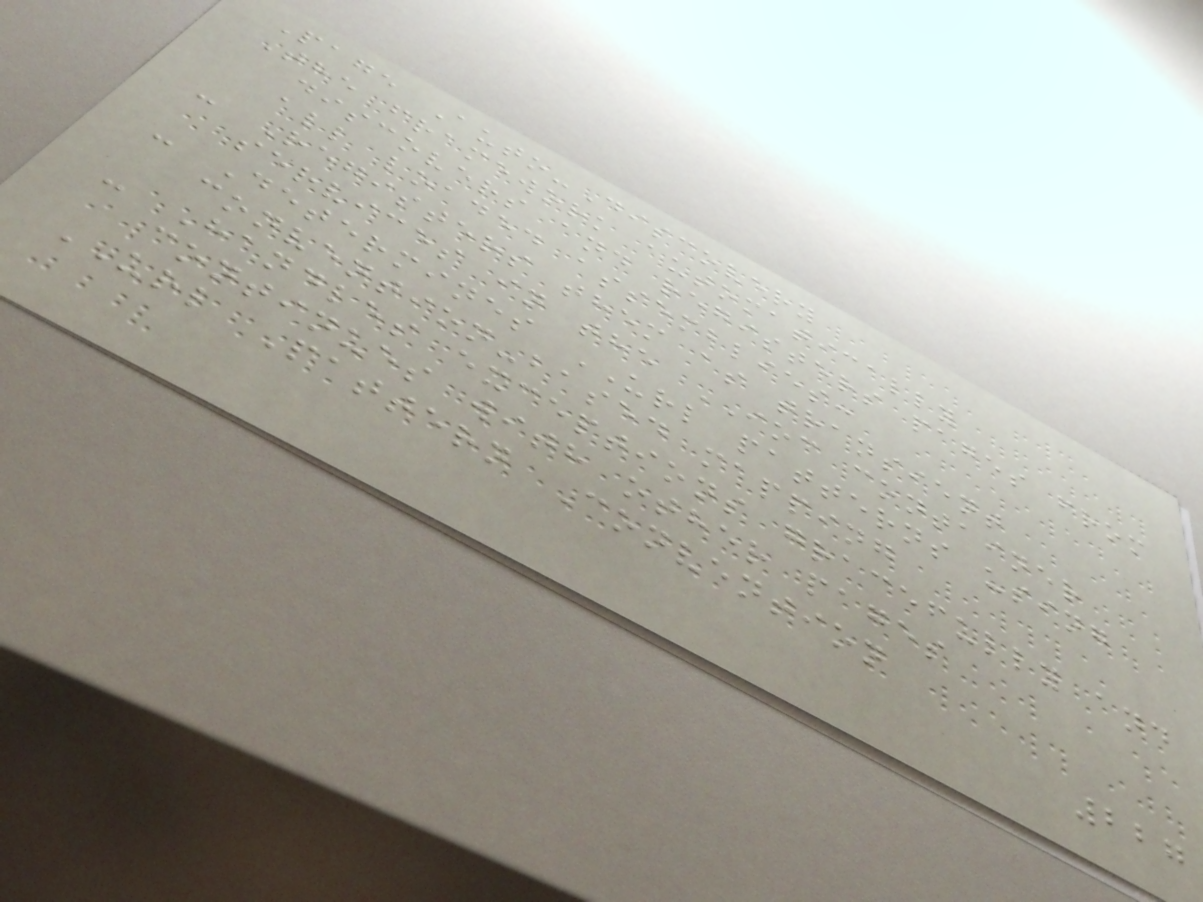Page Auto-Discovery
The framework automatically
discovers and registers pages from
all loaded assemblies:
- Registers them as transient
services in the IOC container
- Determines URL patterns using
convention-based mapping
- Handles exceptions gracefully and
continues with other pages
URL Pattern Convention
227
